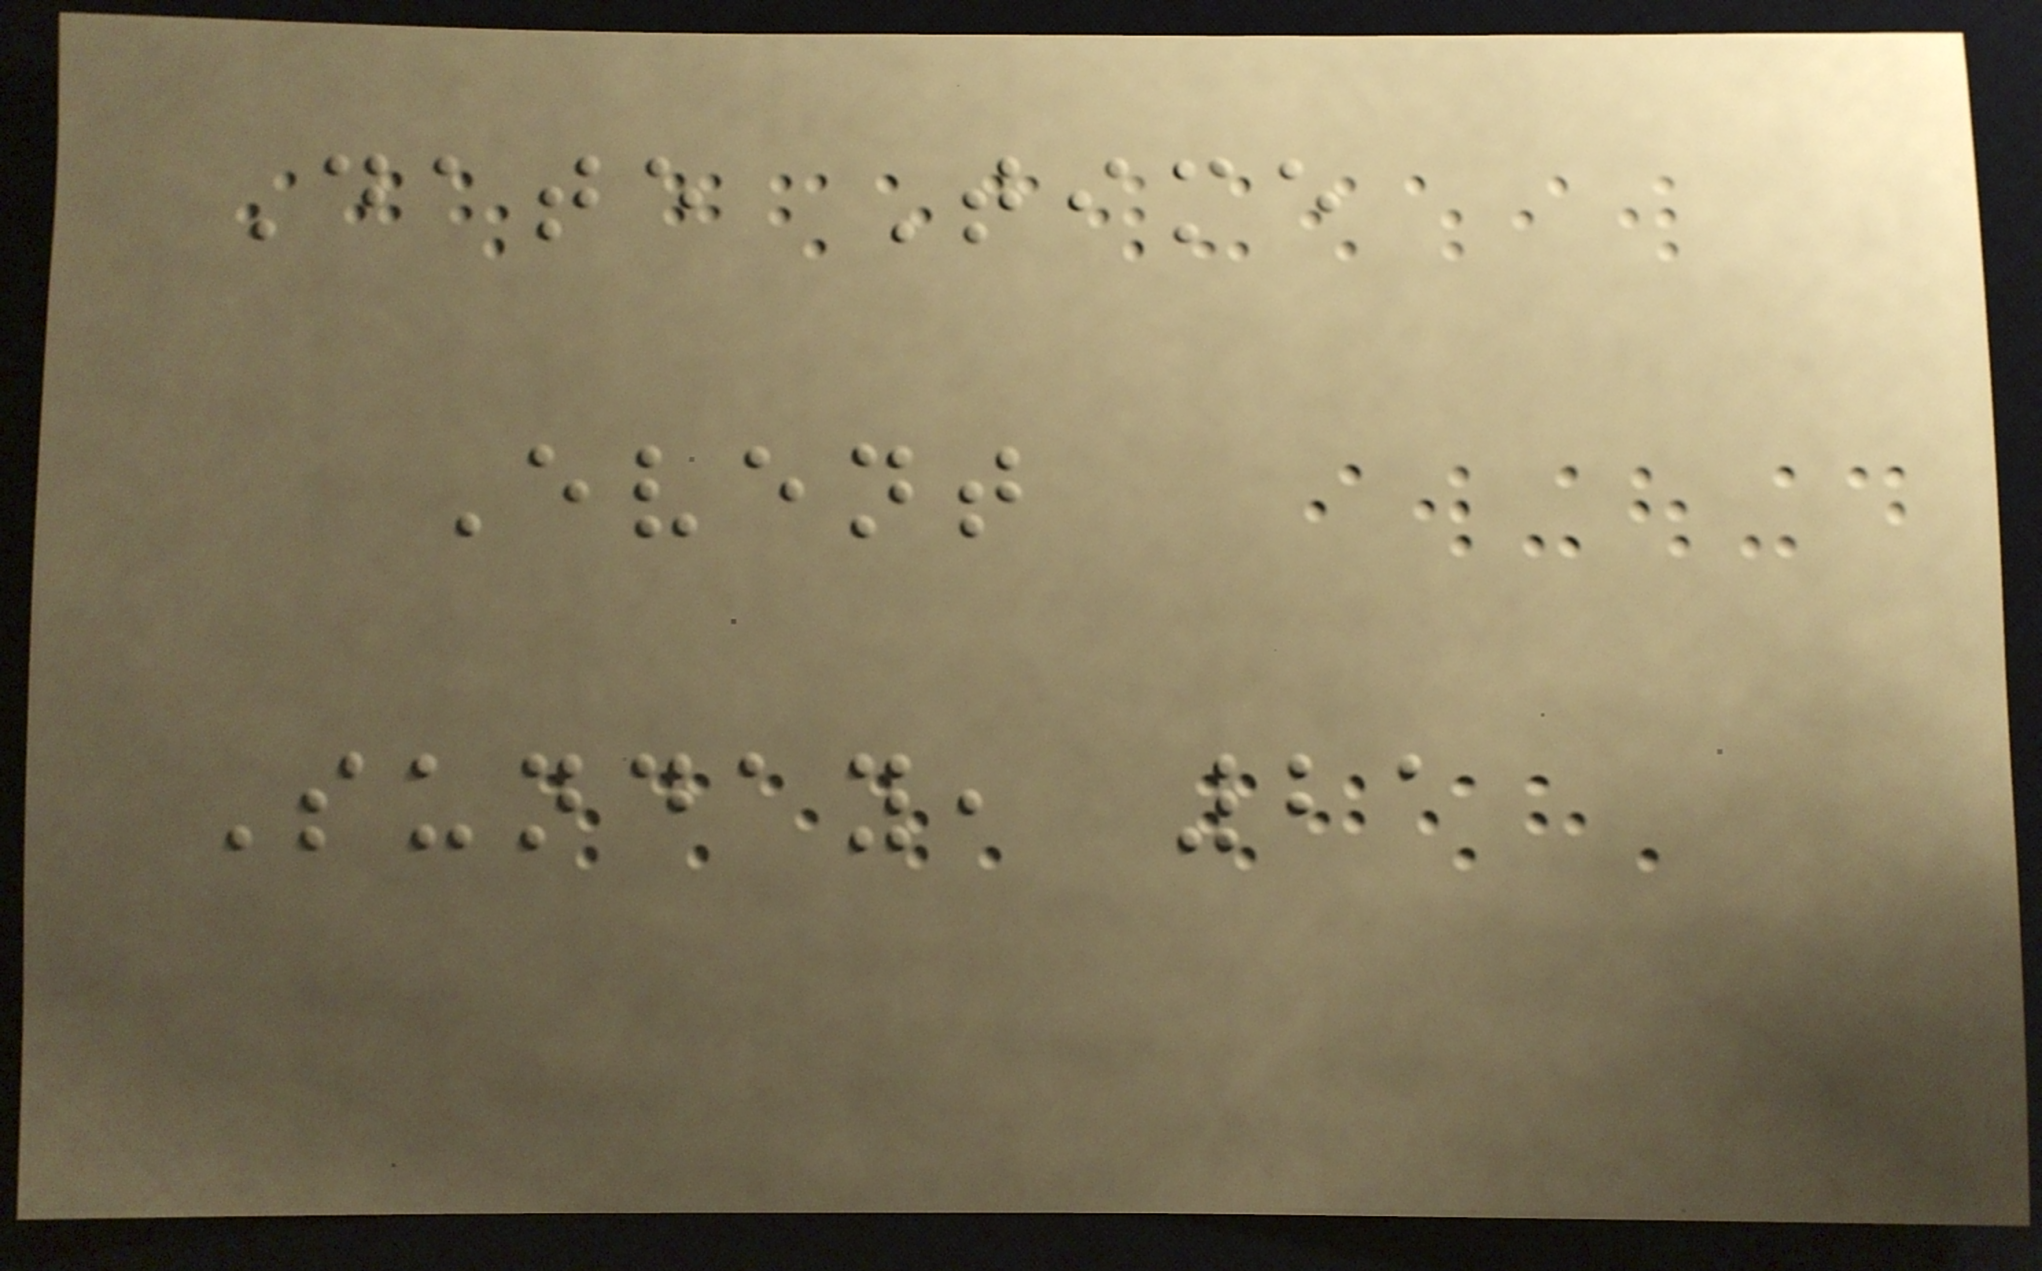Date Time
Event
Sunday, 21
